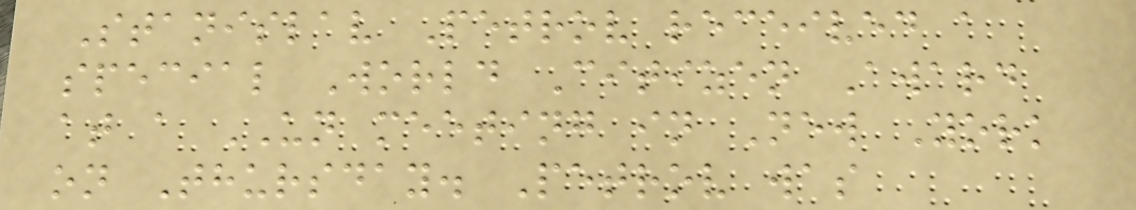Stanislav Petrov received a
special World Citizen Award
at a UN meeting in New York
on Thursday. Petrov was
